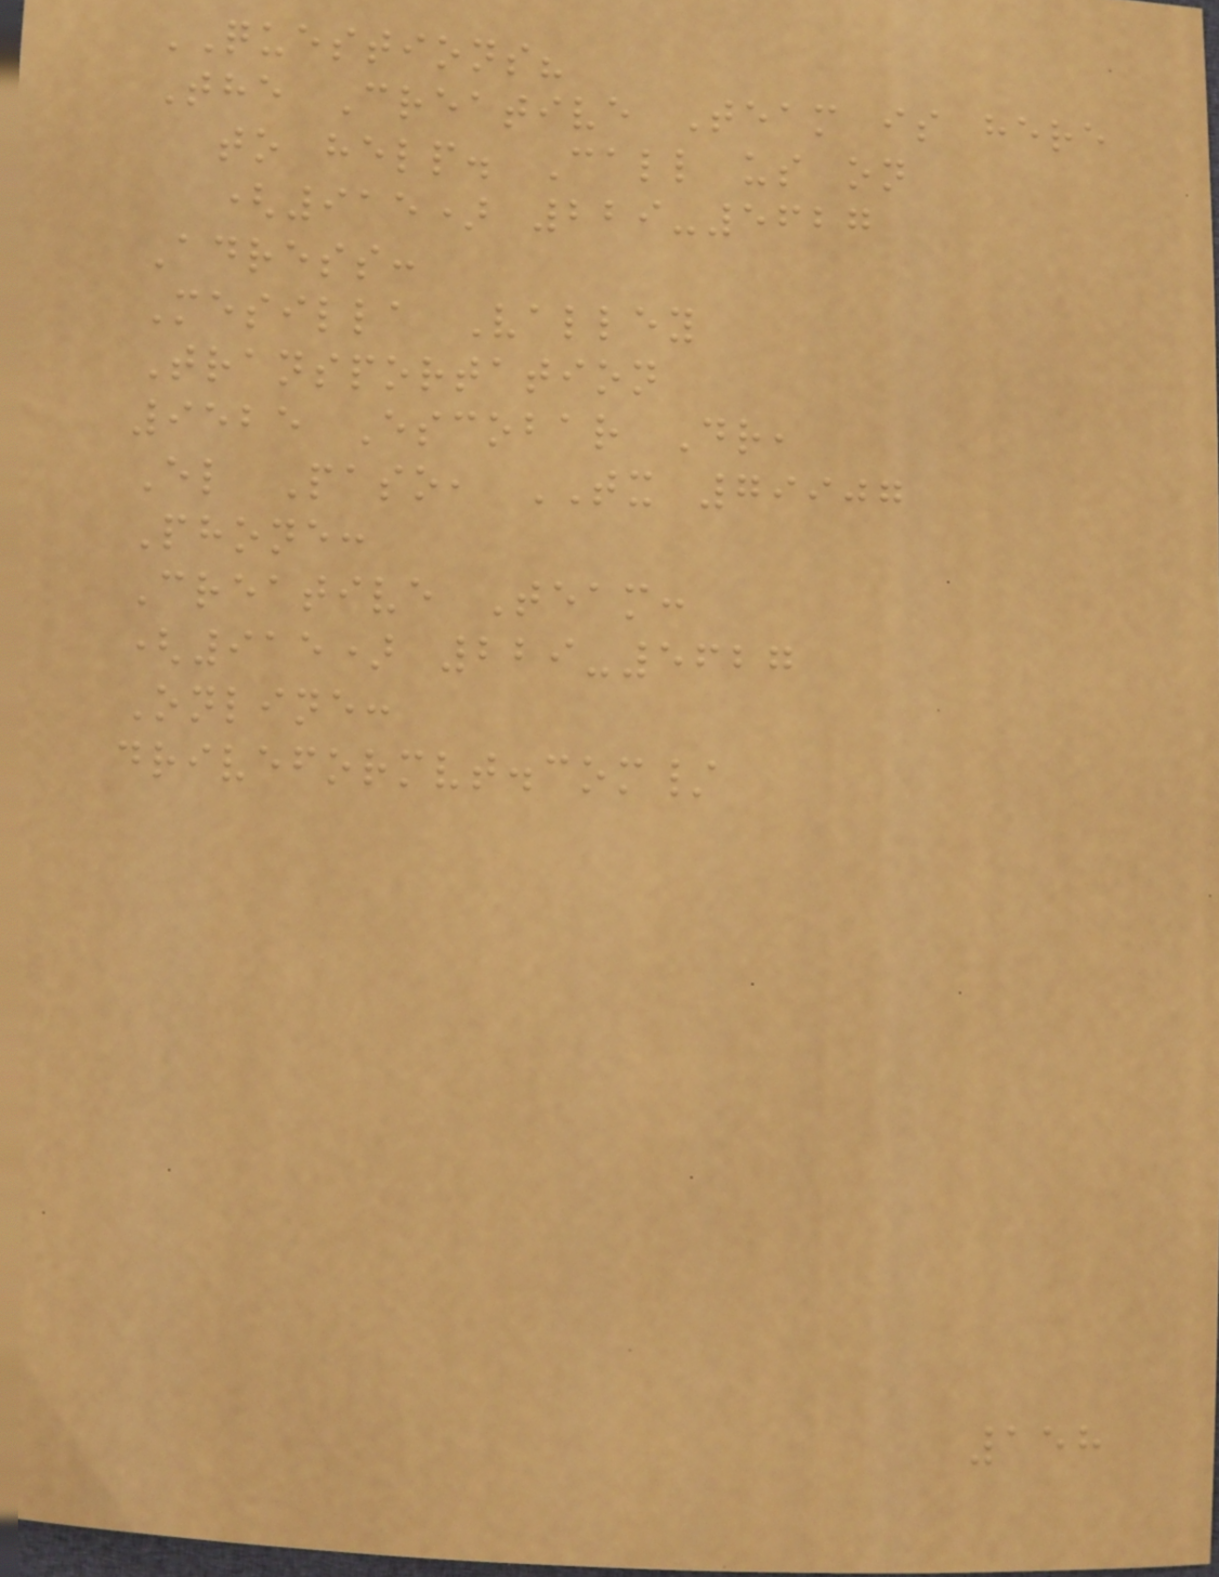QUESTIONS?
The Creative Team is here
to help. Call us on
(915) 229-5627
Adress:
Mesilla Valley
Transportation
9525 Escobar Dr,
El Paso, TX 79907
Phone:
Creative Team:
(915) 229-5627
Online:
driveformvt.com/
158
